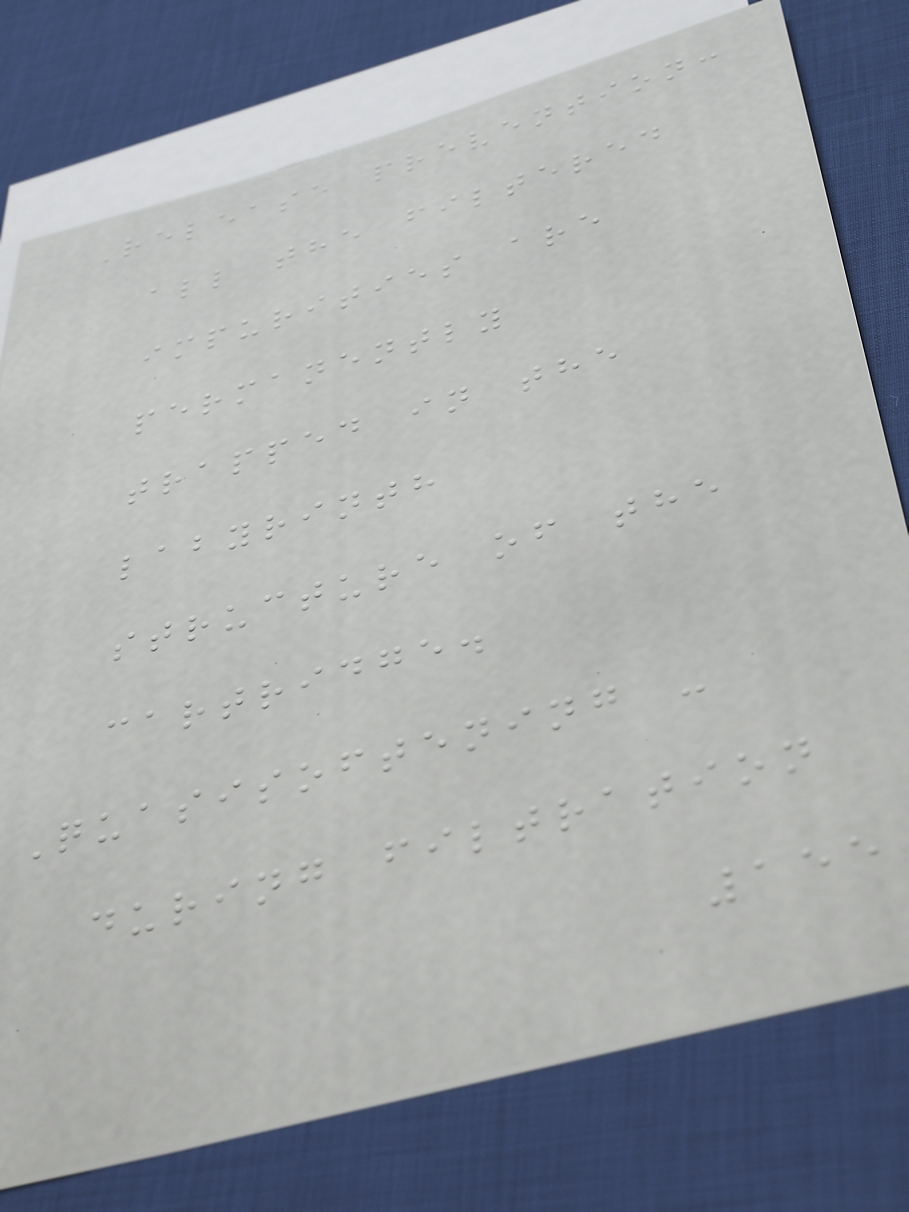Release prevention:
all the filtered
impurities are
permanently
trapped in the
labyrinth
structure of the
cartridge.
Quasisoftening -
during filtration
155
